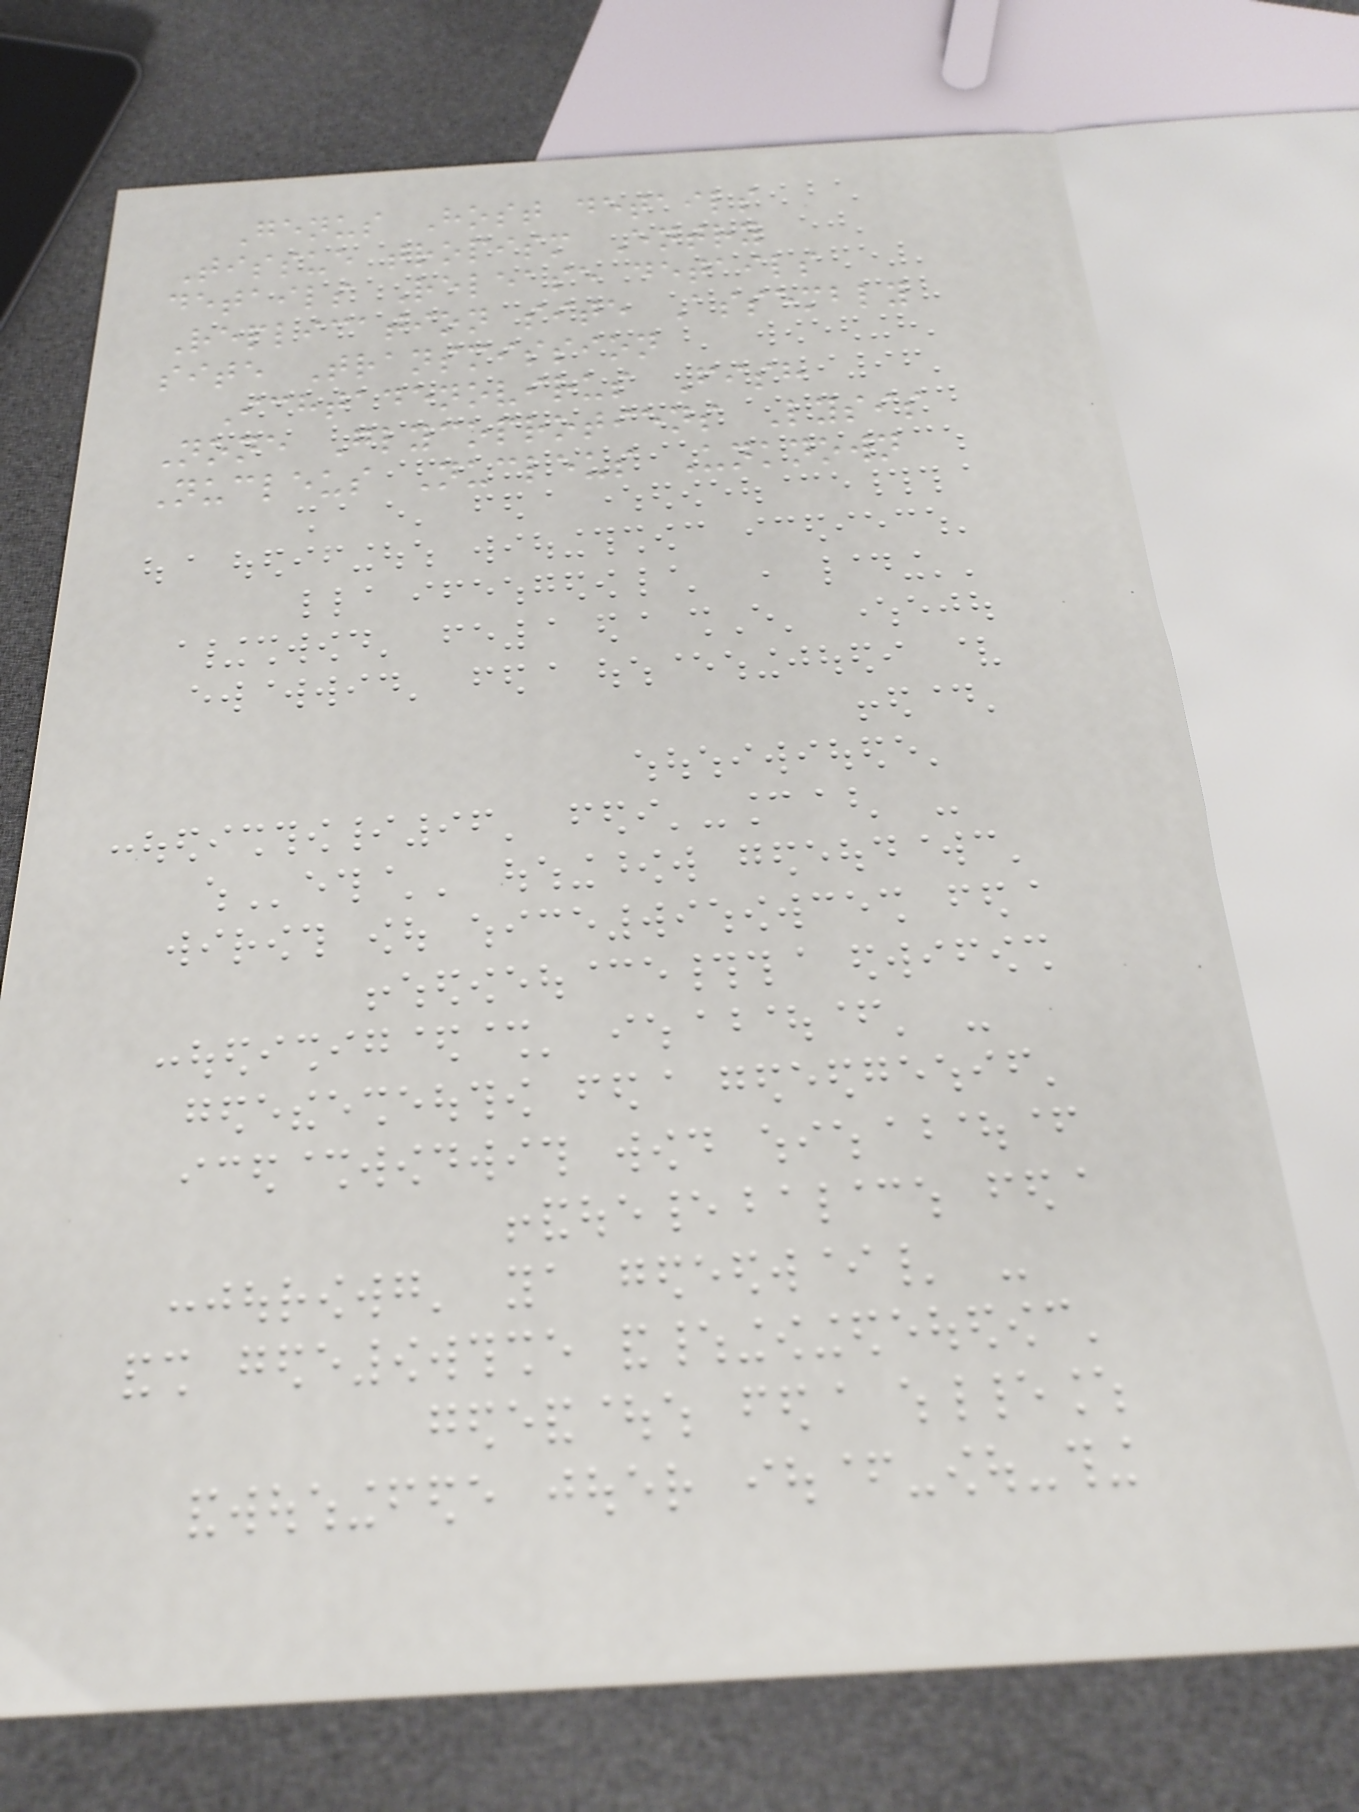Genus Host details
Tissue tropism Entry
details Release details
Replication site Assembly
site Transmission
Ichtadenovirus Fish
None Glycoprotiens Lysis
Nucleus Nucleus Unknown
